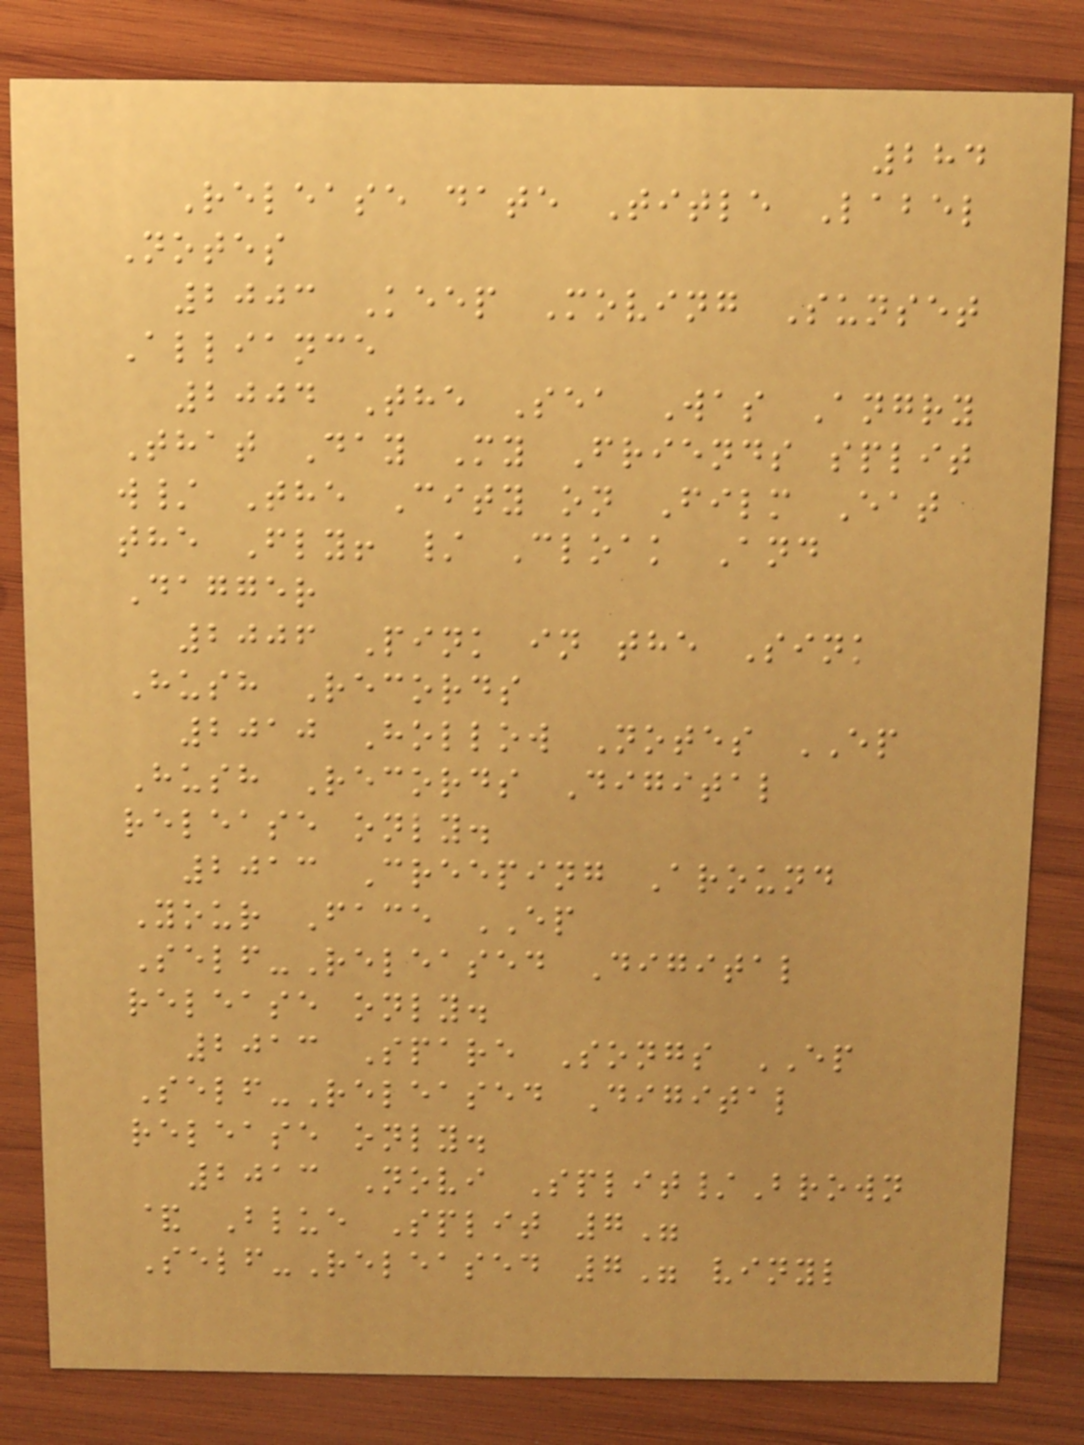284
Release date Title Label
Notes
2003 Keep Moving Sunset
Alliance
2004 The Sea Was Angry
That Day My Friends split
w/ The City on Film Eat
the Fly! / Cloak And
Dagger
2006 Pink in the Sink
Hush Records
2010 Hollow Notes EP
Hush Records Digital
release only.
2013 Creeping Around
Your Face EP
Self-Released Digital
release only.
2013 Spare Songs EP
Self-Released Digital
release only.
2013 Novi Split/Brown
& Blue Split 7"
Self-Released 7" vinyl
